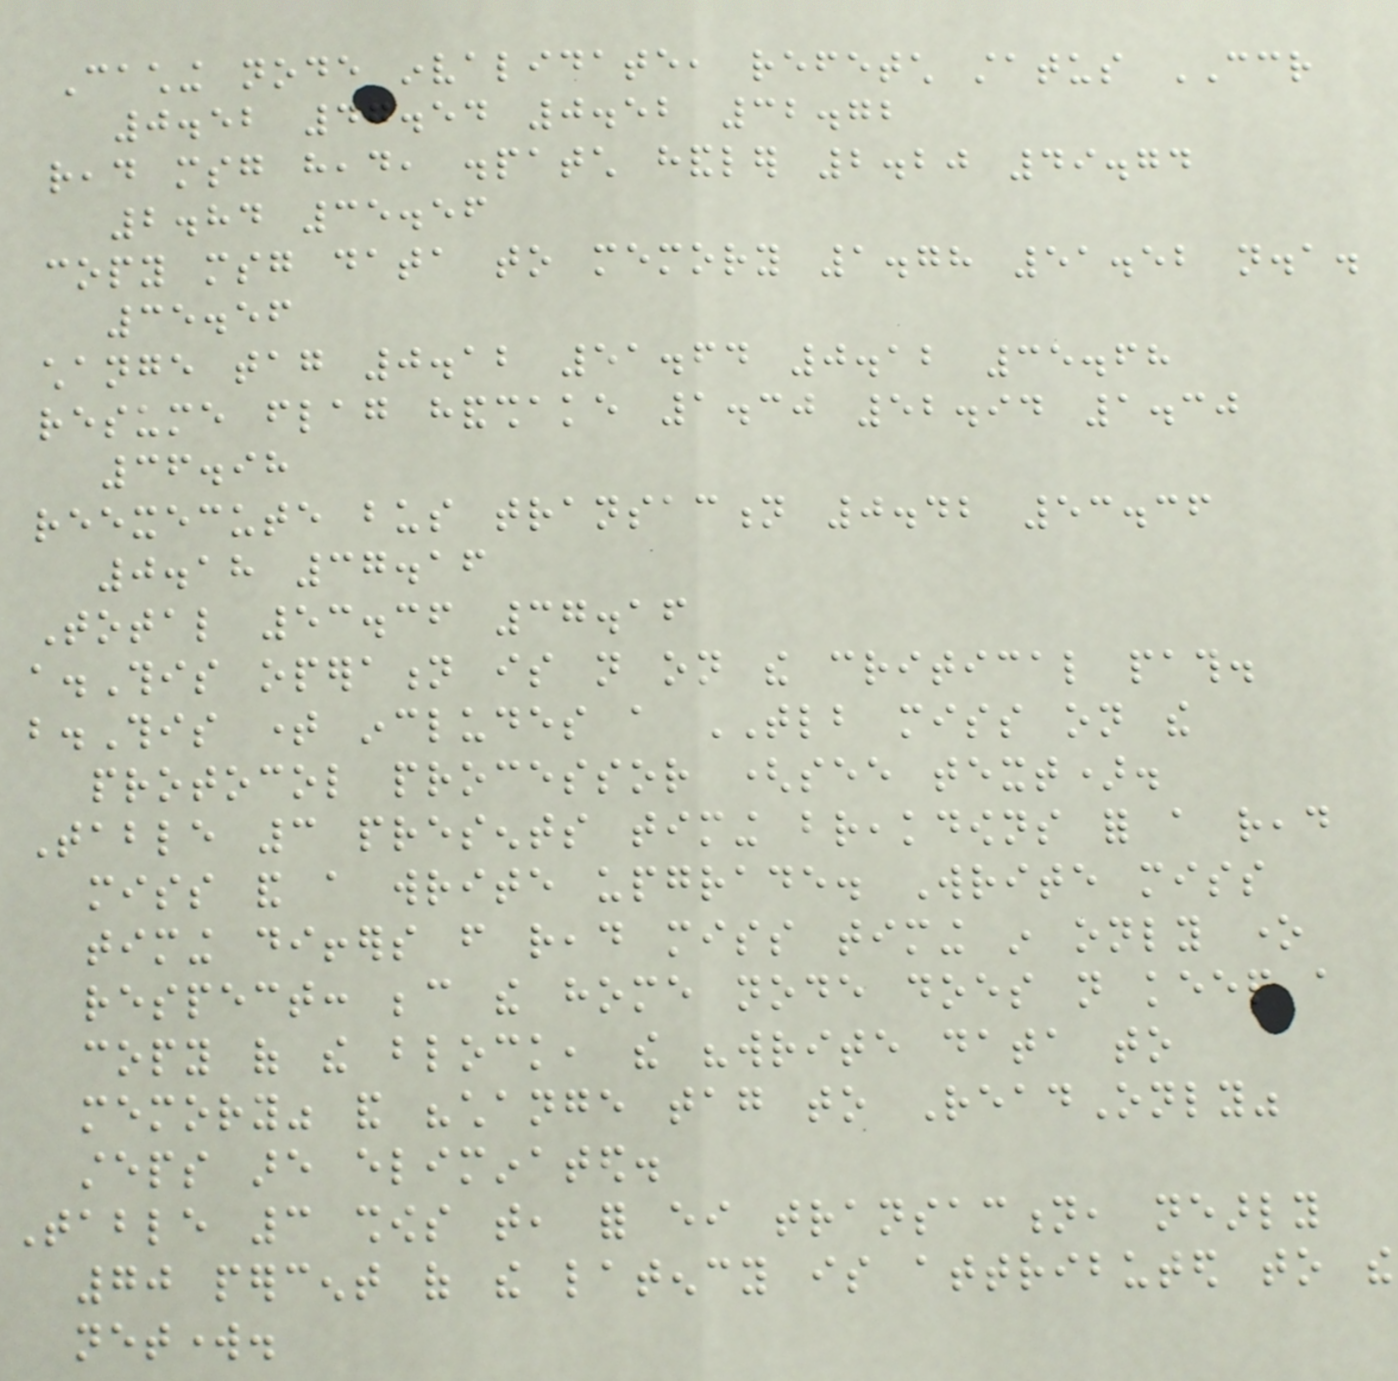Caching node invalidate, refetch status CCR
0.52 47.54 0.52 32.72
read msg head, dispatch handler 2.20 49.74
2.84 35.56
copy msg data to memory 1.78 51.52 n.a.
35.56
change tag 0.12 51.64 0.12 35.68
resume flag handshake 1.30 52.94 1.30
36.98
reexecute bus transaction 0.42 53.36
0.18 37.16
Total 53.36 37.16
a.This operation is not on the critical path.
b.This time includes a TLB miss on the
protocol processor (see text).
Table 3 presents timing breakdowns for a read
miss and a write upgrade. Write miss
timing differs from read miss timing in only one
respect: because the home node does not keep a
copy of the block, the "write data to
memory" and "change tag to ReadOnly"
steps are eliminated.
Table 3 shows that, for either transaction, nearly
70 percent of the latency is attributed to the
network.
